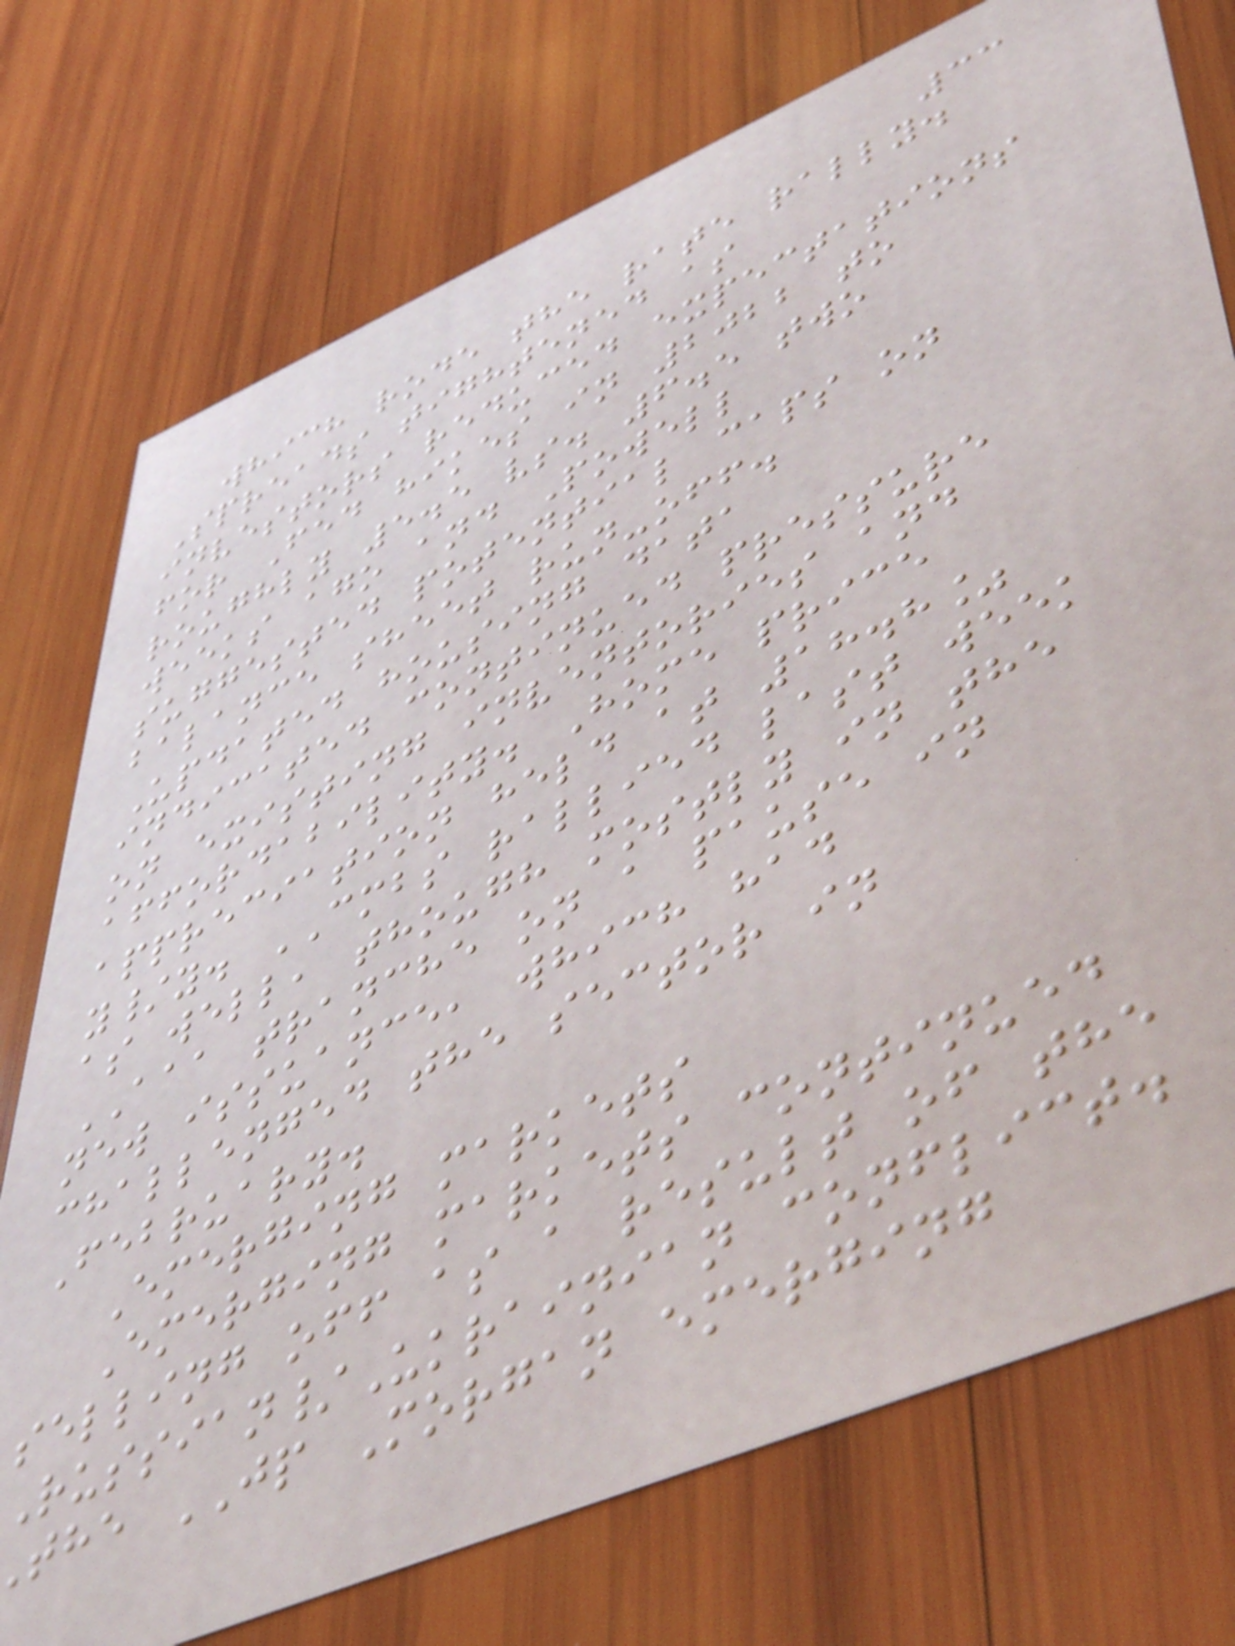33
which rode the rate rally.
Spreads tightened as
investors reduced expectations
for Fed hikes in 2022 to
roughly 5.5 vs. 6.5 two
weeks ago and Powell
suggested potential caps on
balance sheet run-off.
Updated housing data
indicated continued pressure
on existing inventories and
affordability. Home price
appreciation held at 18.8%
y/y. CMBS rallied last week
as well, though mostly in the
AAA tranche on a pause in
new issuance, which had
challenged the sector in
February.
Emerging markets
Emerging markets continued
selling off as a result of the
Russian/Ukrainian conflict.
the JP Morgan emerging
